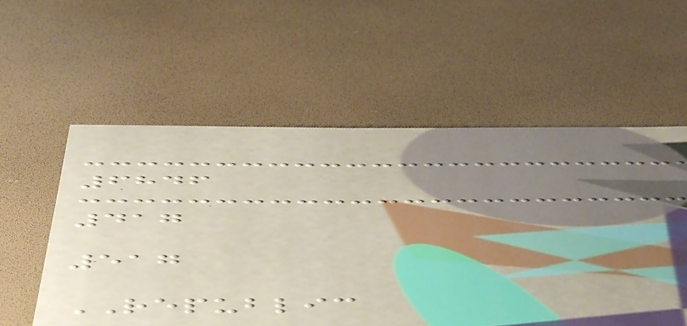6846
417
517
REPUBLIC
